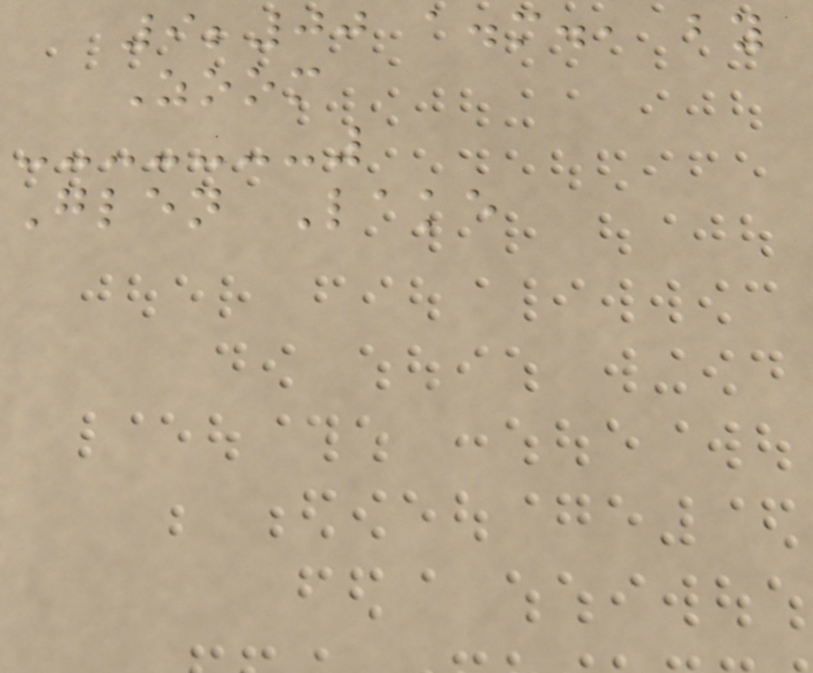9;00 a.m., by
Zoom
Glen Lake
